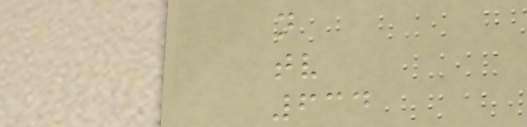n
tv
634
